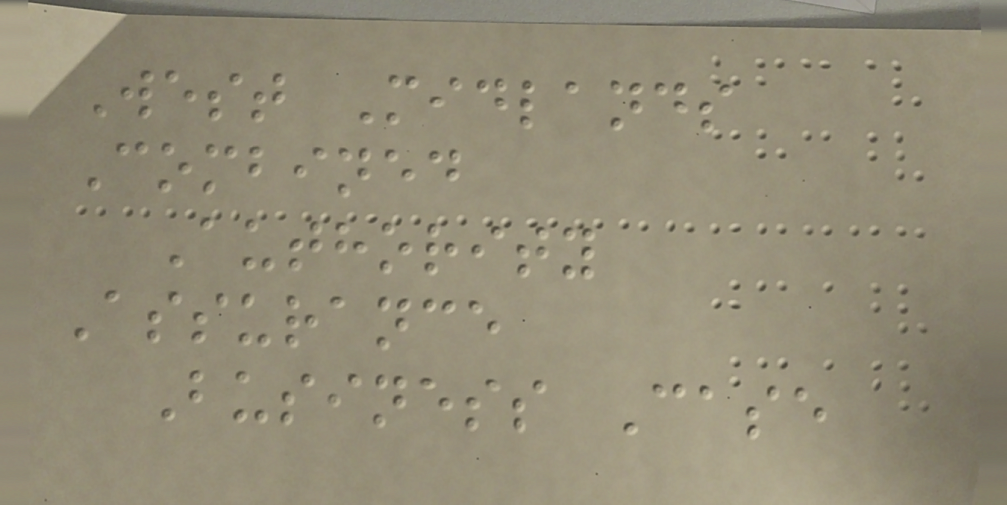West Midlands
Combined
Authority
Assurance
Business Case
